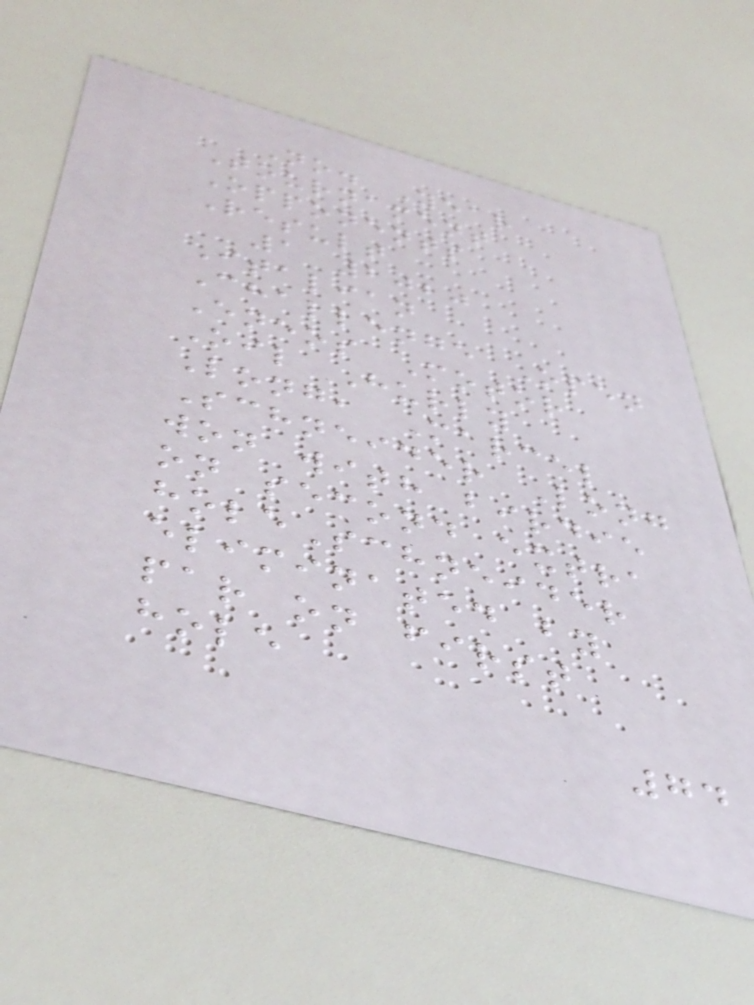No. Year
Tournament
Opponents
Result
1 2020
Italian
Challenge Open
Eneos Motor
Oil Hurly
Long, Marcel
Schneider Long
won with birdie
on second extra
holeSchneider
eliminated by
par on first
hole
74
